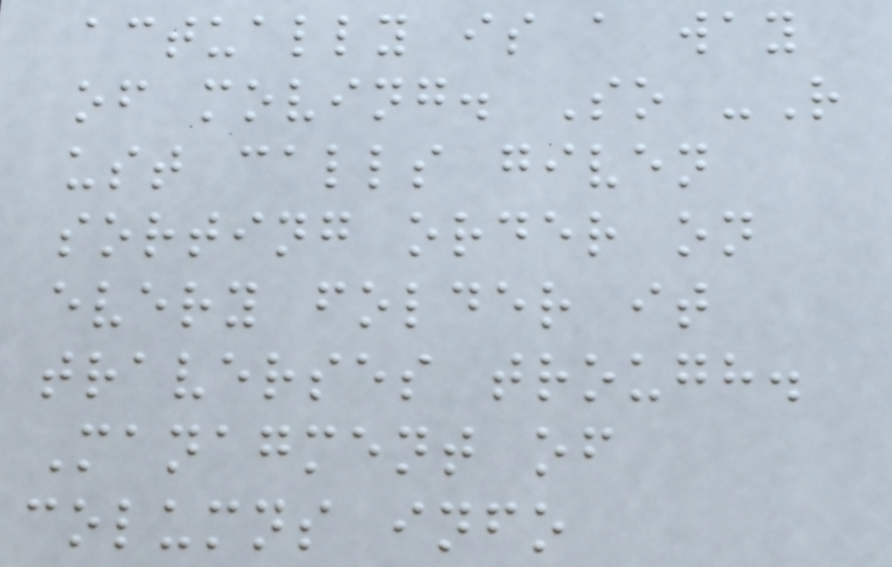actually is a way
of moving. So -R
ust calls given
sorting order on
every folder it
traverses trough.
Managment of
columns info
